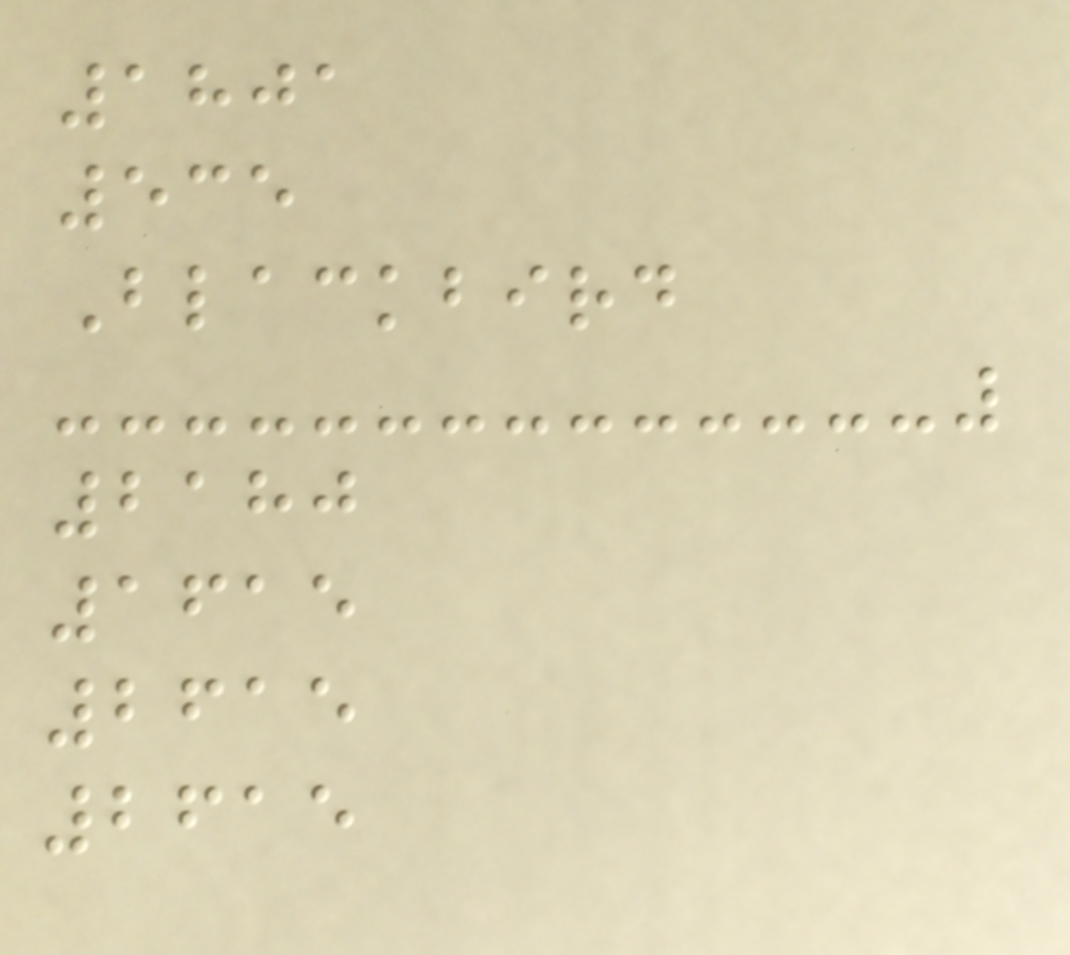1801
535
Blackbird
2180
1615
2615
2615
